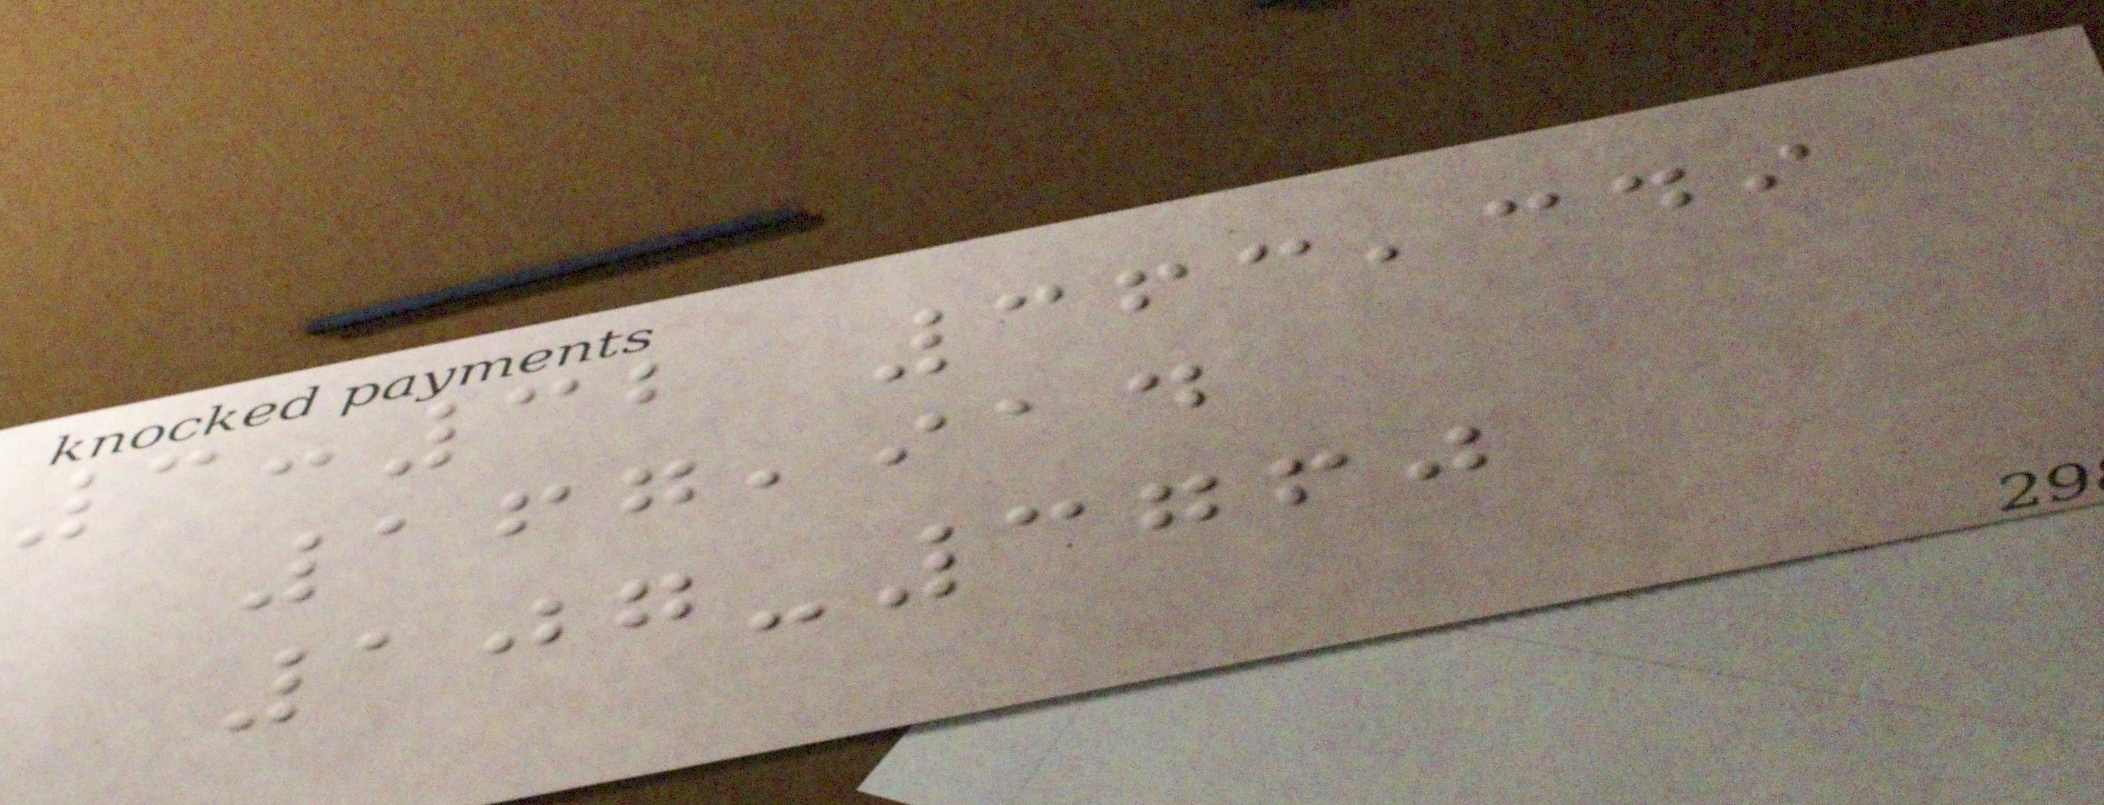3:32 363,349
167,914
107-3760
